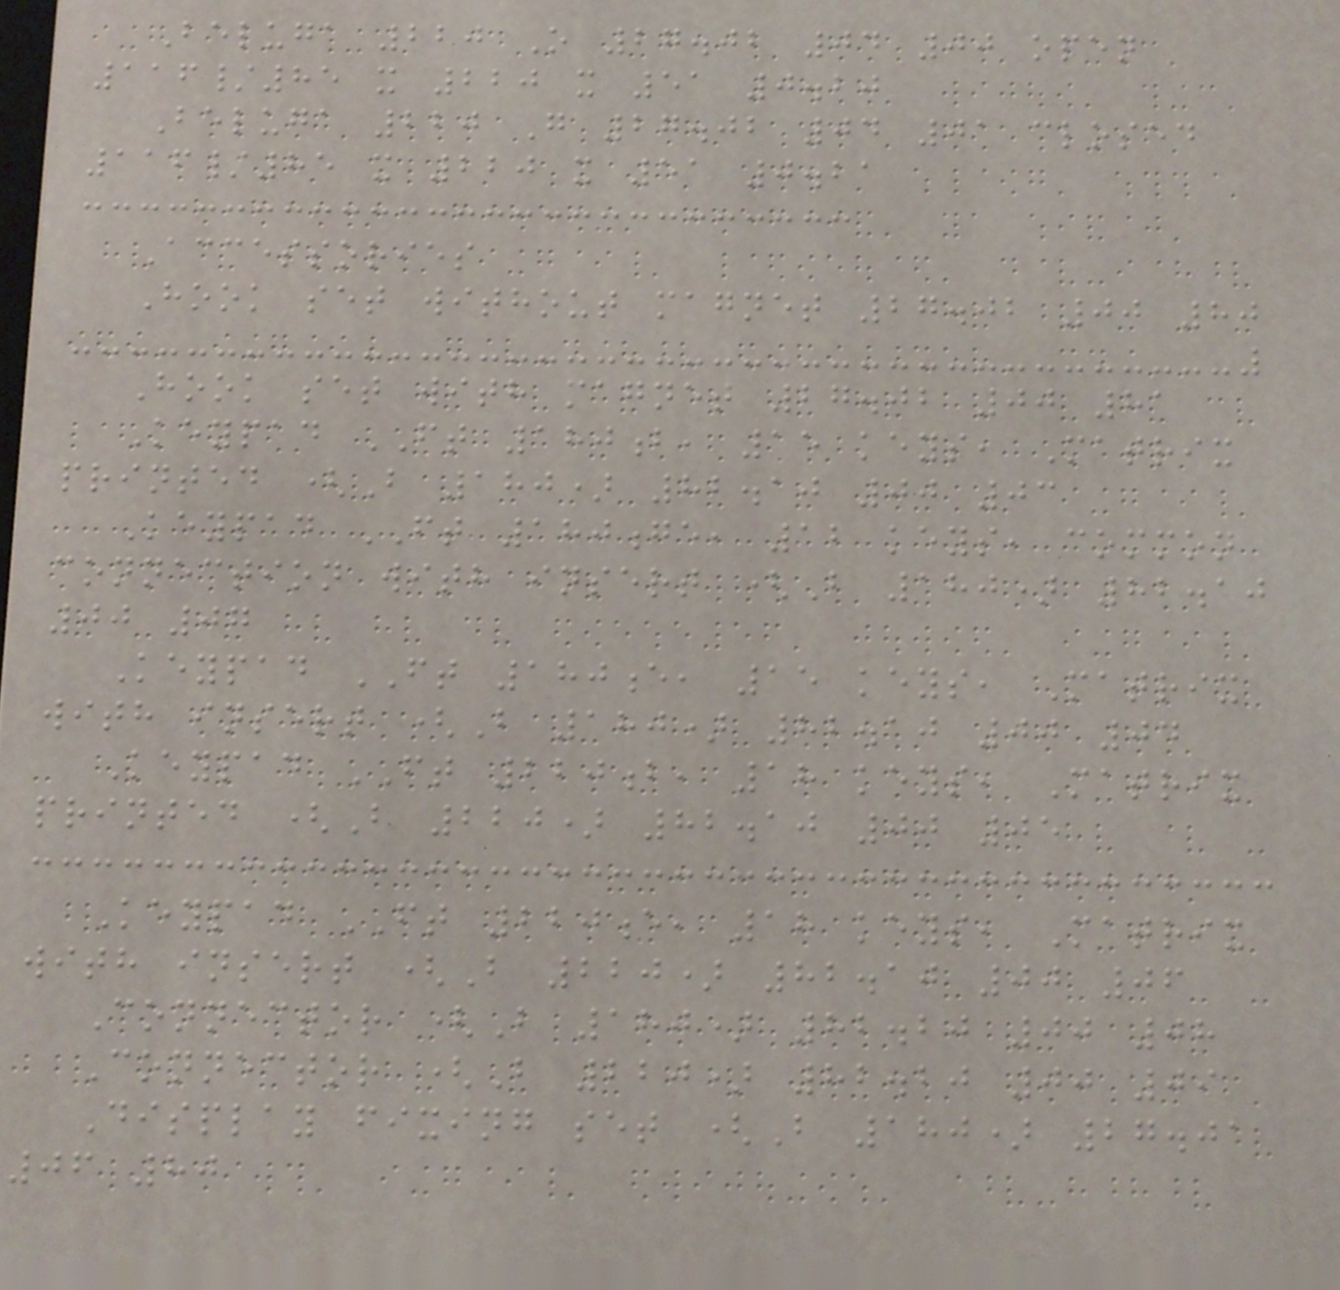Beluga 220 O 27.02 04 00 open
116/85 x 220 x 51 0.20
Beluga 220 G 27.02 04 01 closed
116/85 x 220 x 51 0.21
Accessories
Hook set without magnet 27.02 00 80
Hook set with magnet 27.02 00 81
Keypad FT 180b, 15 keys, Matrix
printed (B 180) 82.10 00 03
Keypad FT 180ge, 12 keys, common
connection with insert (B 180) 82.10
00 07
Keypad FT 180e, 15 keys, Matrix
with insert (B 180) 82.10 00 04
Keypad FT 220b, 18 keys, Matrix
printed (B 220) 82.10 00 05
Keypad FT 220e, 18 keys, Matrix
with insert (B 220) 82.10 00 06
Connector (B 180) 82.20 00 08
Connector (B 220) 82.20 00 09
Display fixing set (B 180) 27.01
06 80
